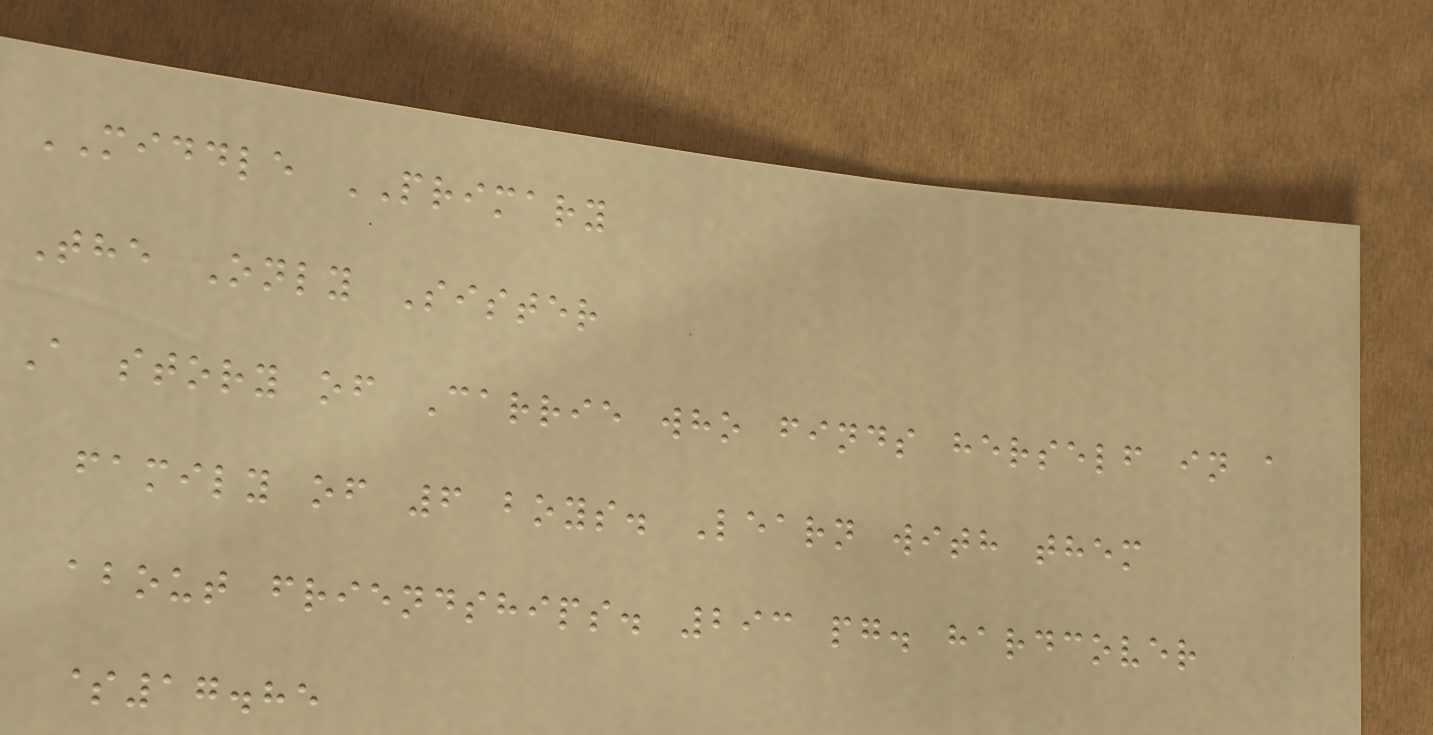MIDDLE PRIMARY
The Only Sister
A story of Carrie who finds herself in a
family of 6 boys. Learn with them
about friendships. 293 pg. hardcover
$17.85
